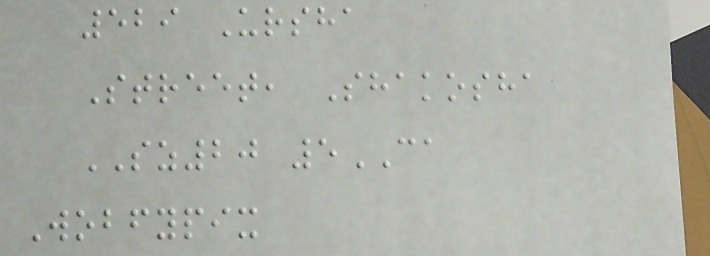529 Ursha
Street, Shakosha
SZ20 5CA
Wobfypix
